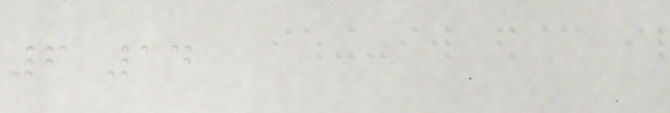6 14
